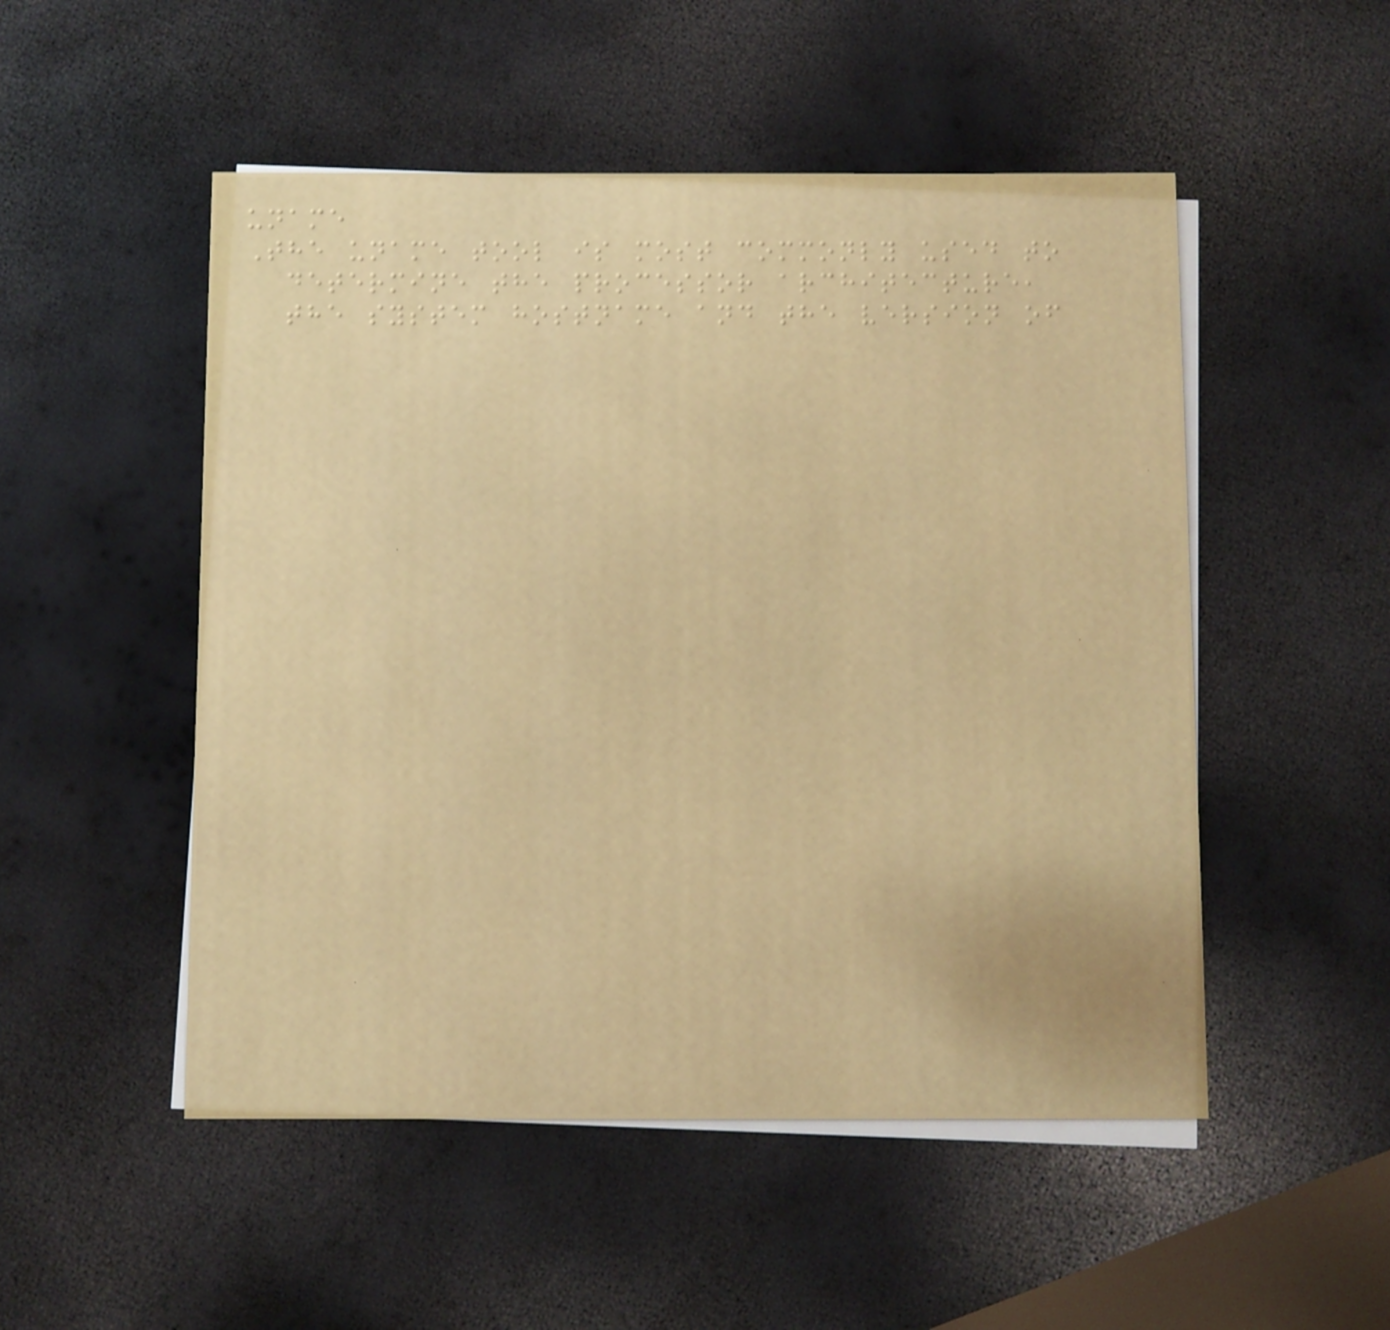uname
The uname tool is most commonly used to
determine the processor architecture,
the system hostname and the version of
